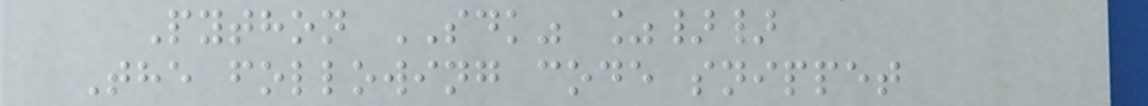Python SDK" %}}
The following code snippet
